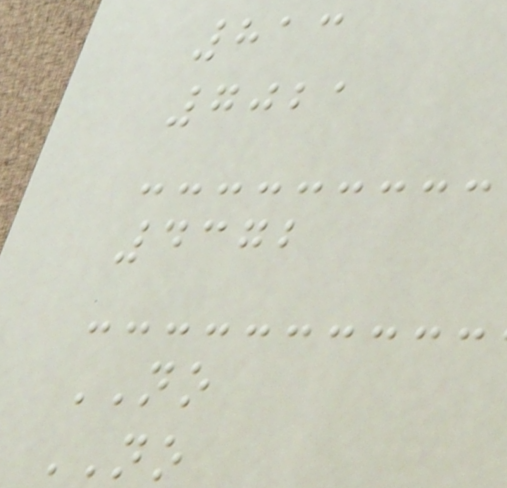813
7021
4372
NO
NO
